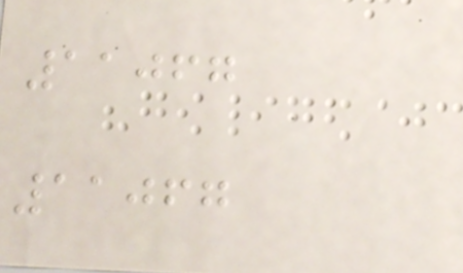11067
11067
